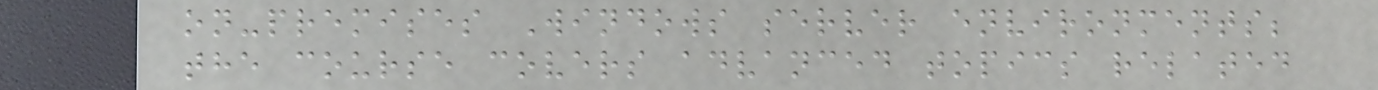on-premises Windows server environments;
the course covers advanced topics related
